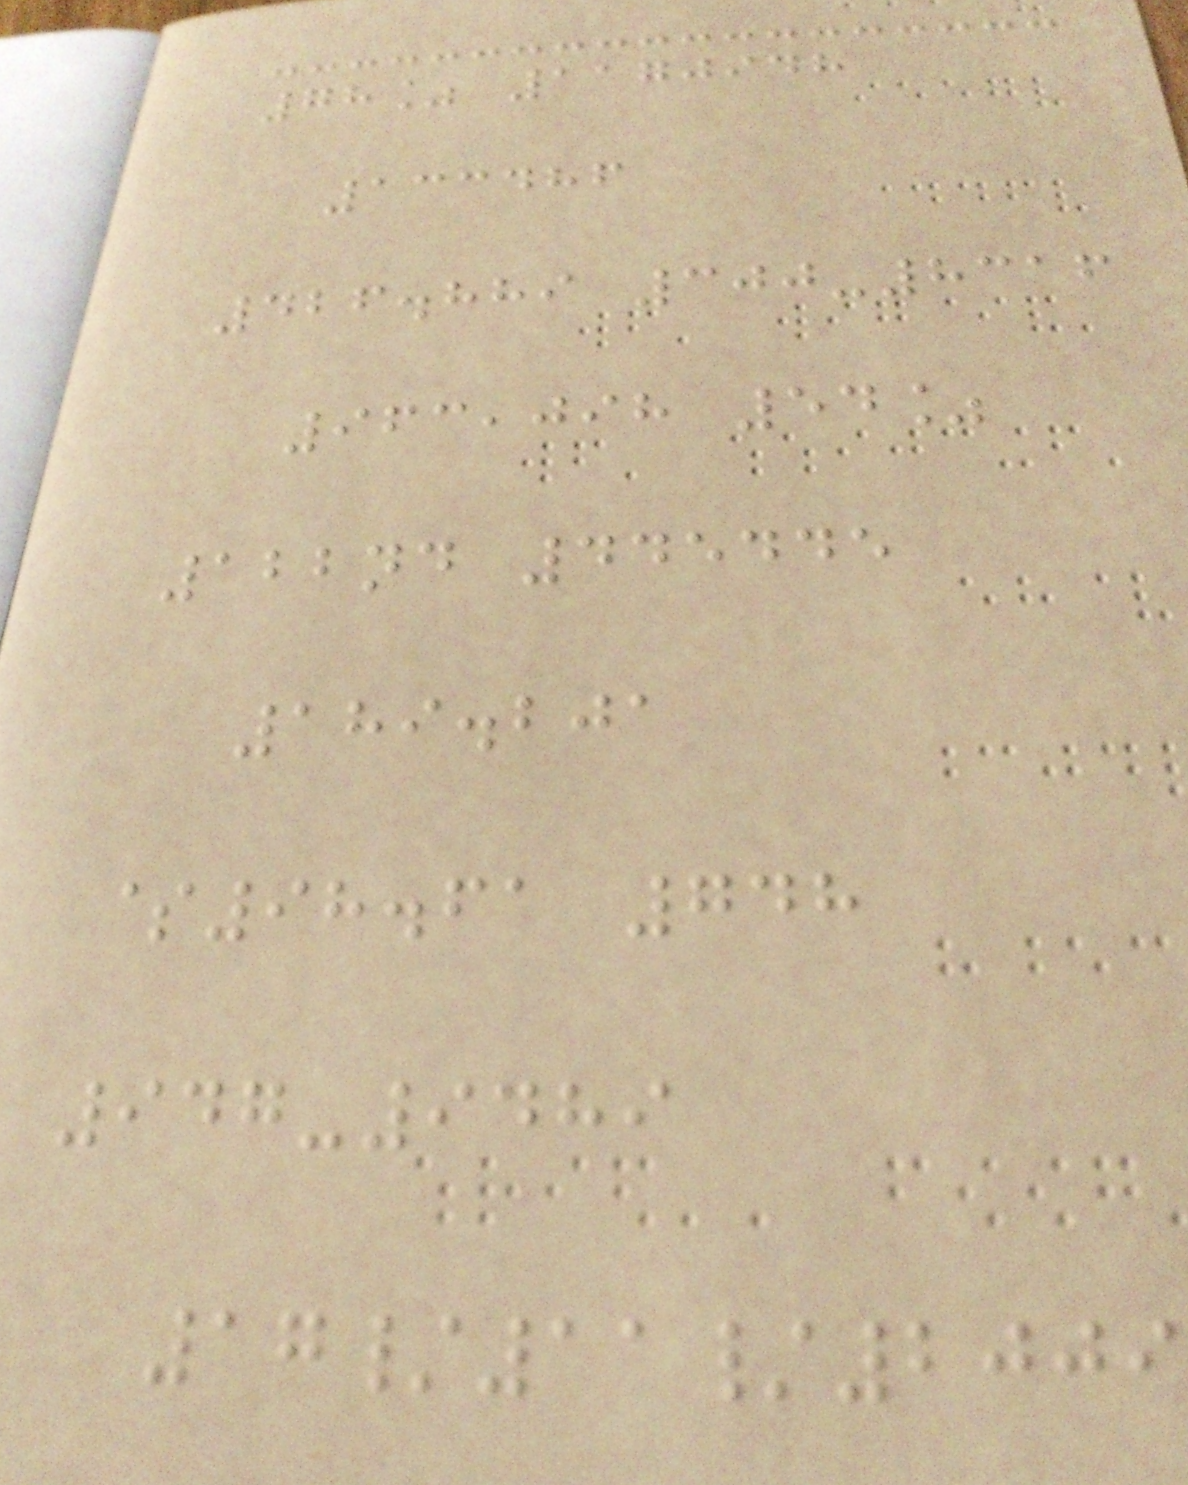78% 1170948
133486
426.889 300-8316
963,098 54%
122nd 445445
189.201
$98.61 748
947-9489
17/11/2009
